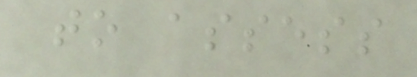to assess
